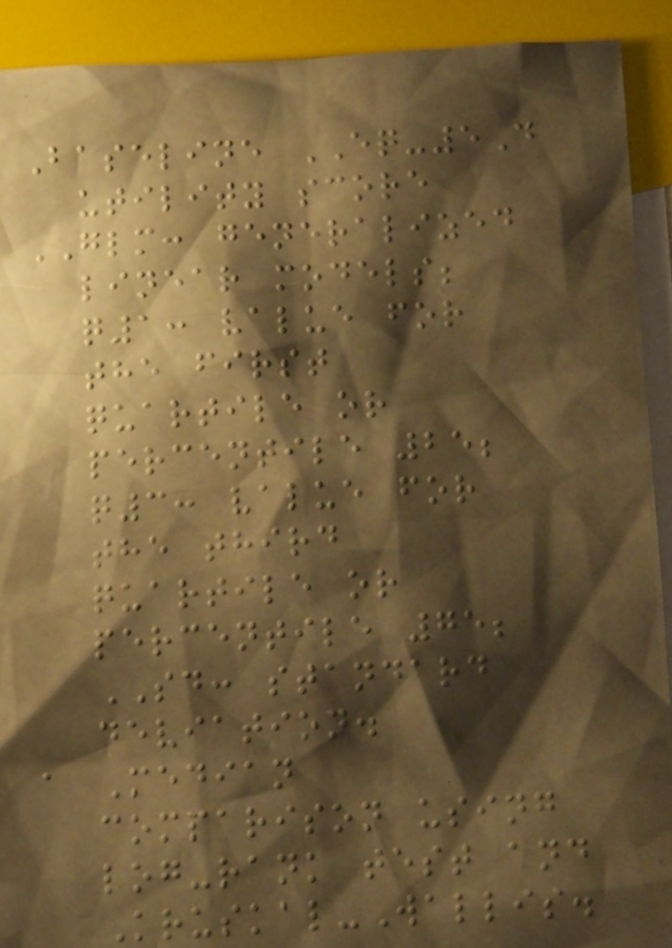Baseline EQ-5D
utility score
GLM: generalized
linear models;
q1: value for
the first
quartile or
percentile 25;
q3: value for
the third
quartile or
percentile 75;
SD: standard
deviation.
a Median
comparison using
log-rank test and
Kruskal-Wallis.
